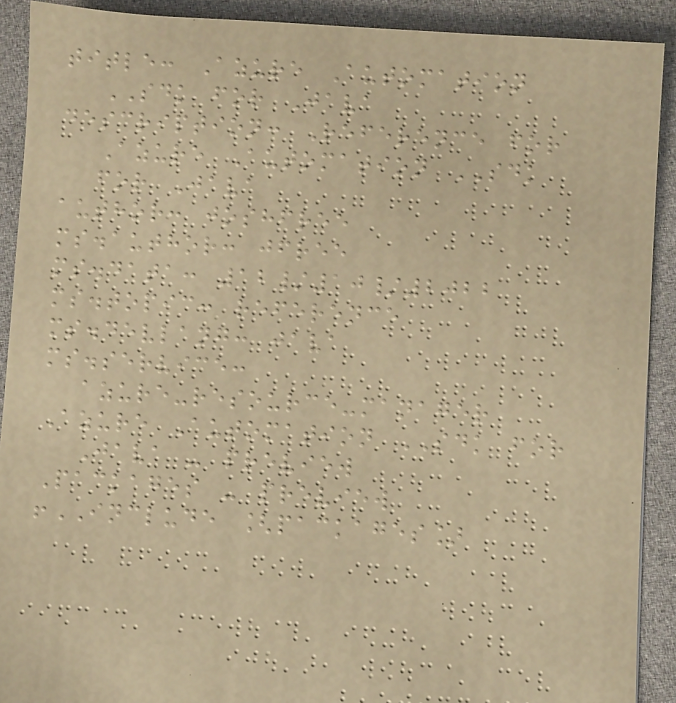title: Azure Automation
SDK for Java
description: Reference for
Azure Automation SDK
for Java
author: joshfree
ms.author: jfree
ms.data: 12/10/2022
ms.topic: reference
ms.devlang: java
ms.service:
azure-resource-manager
Azure Automation SDK for
Java - preview
Packages - preview
!INCLUDE [packages]
